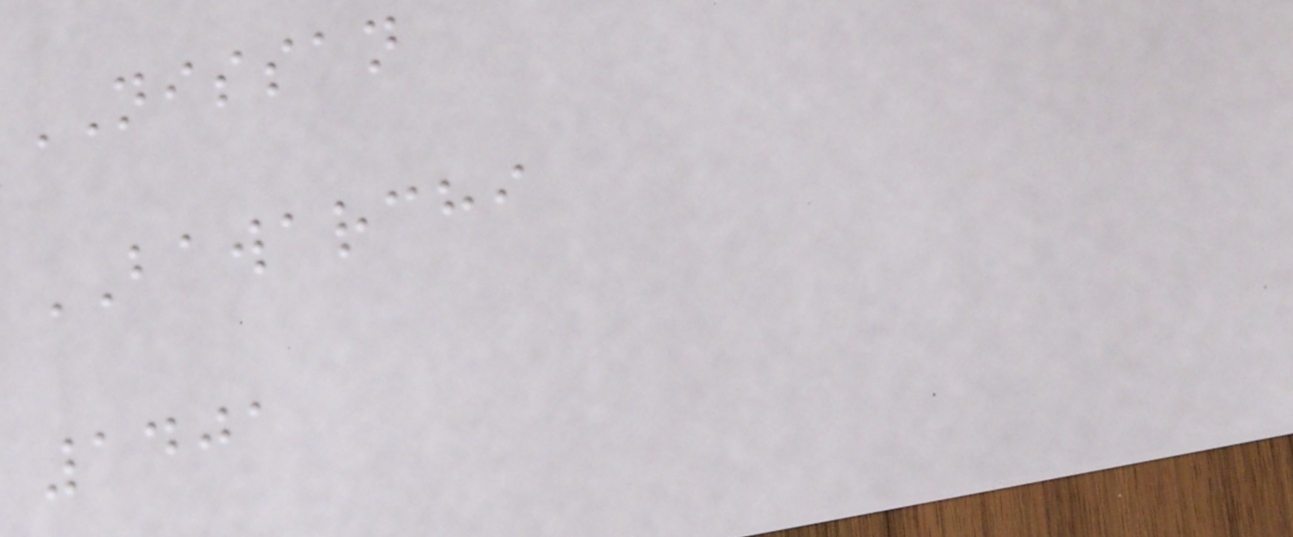NISSAN
BAWARCHI
1401
